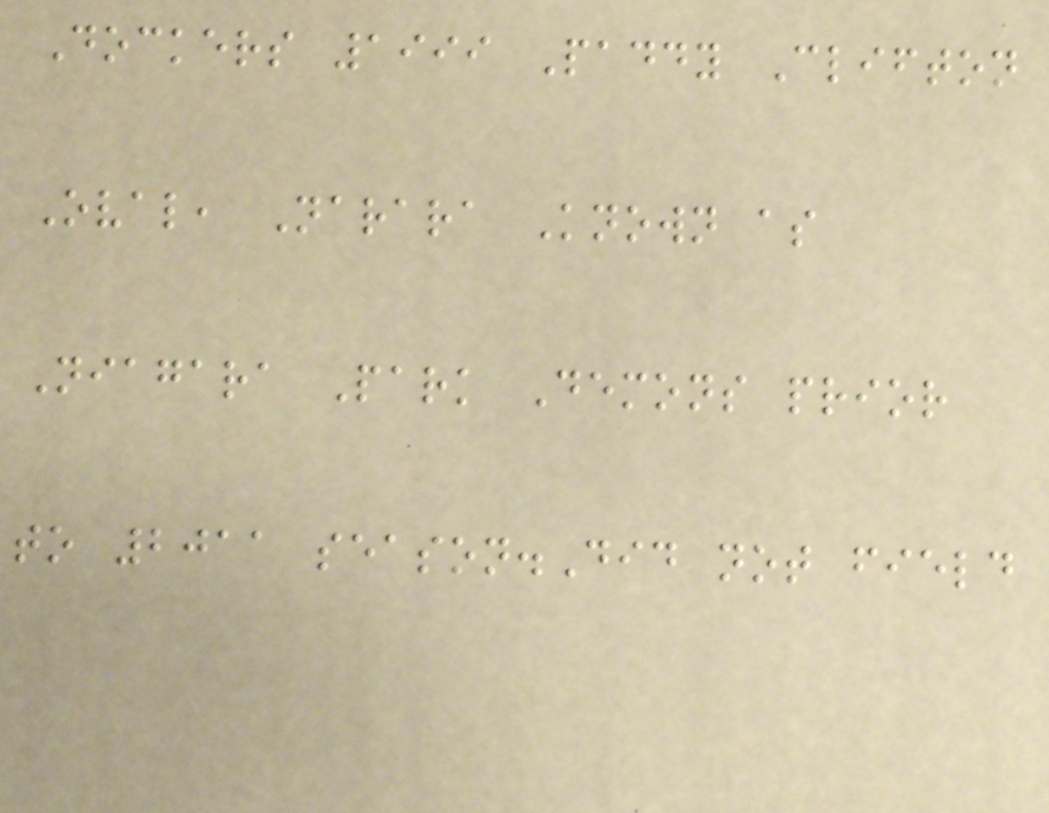Dockers 1999 Paddy Clifton
Oval, Narara Known as
Niagara Park Demons prior
to 2011 season.Did not field
